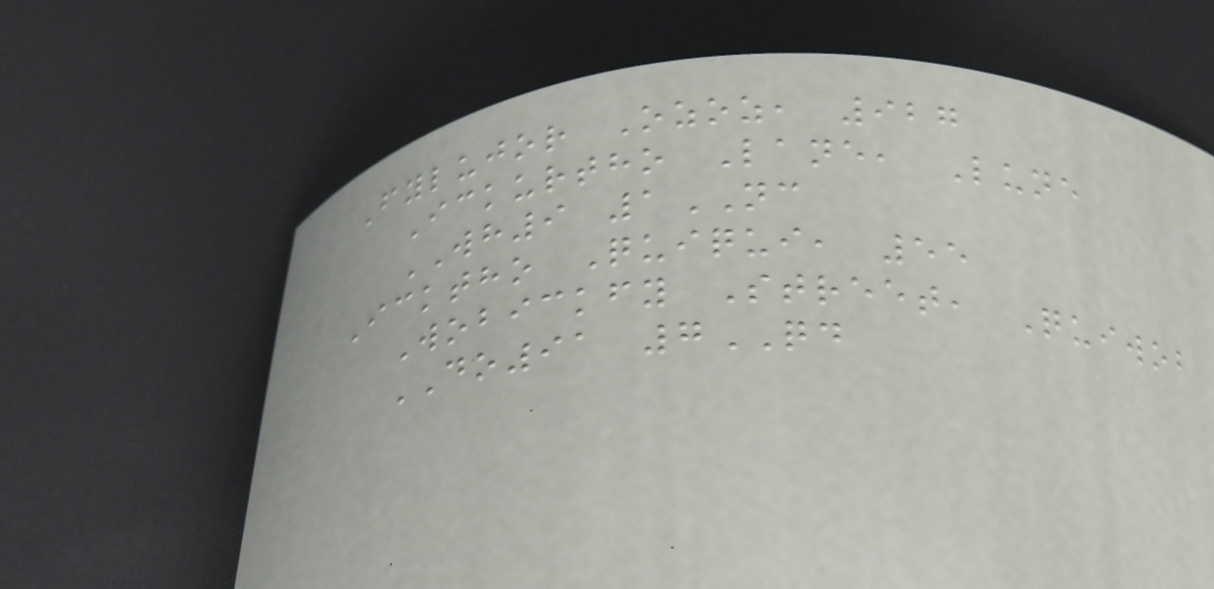Fylujor Ozoz, 927
Ickurtho Lane, Lune
WH9 1NC
Icktho Quiqui, 55
Wobickfy Street, Quiwob
DO91 7QD
